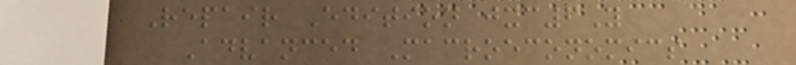Repair Edition jxc6Y
Advanced Macroeconomics
